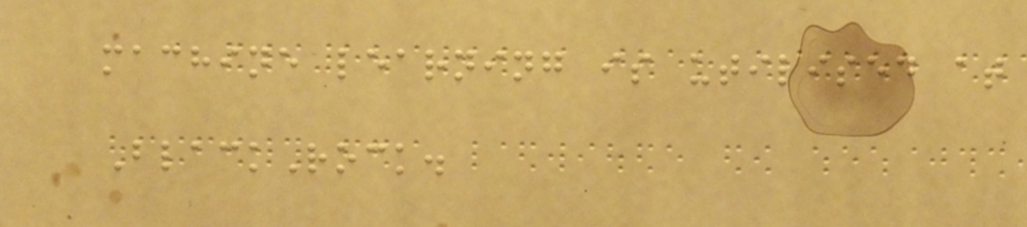machine learning is utilised at
BlackRock.
